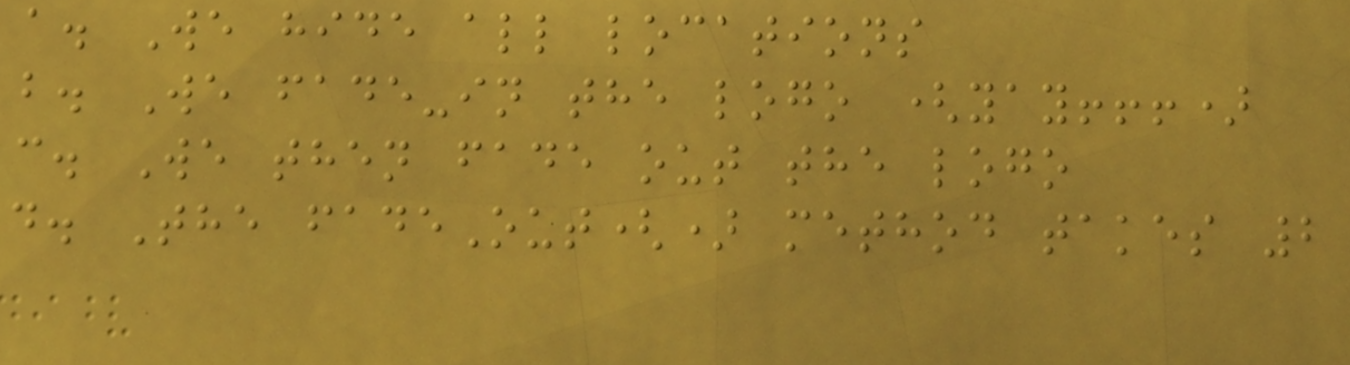a. We hide all locations
b. We fade-in the logo (yay!!!)
c. We then fade out the logo
d. The fadeOut() method takes 2
